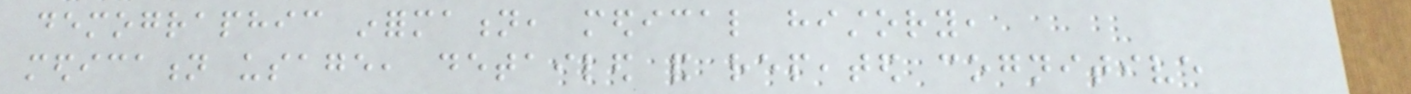demographic information, medical history,
medication usage, detailed and repeated cognitive
